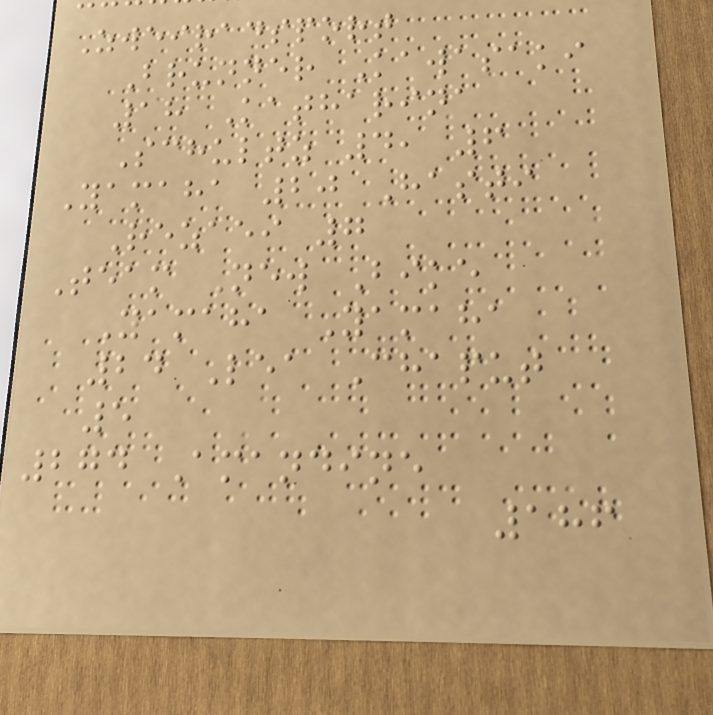Zweiradsport
Brunner Kawasaki
18 Katharina
Schultz 4, 6
Yamaha 20 Hasti
Rezaei 7
Team New Bike
Yamaha Yamaha
24 Lea Chaput
5
274 Amandine
186
